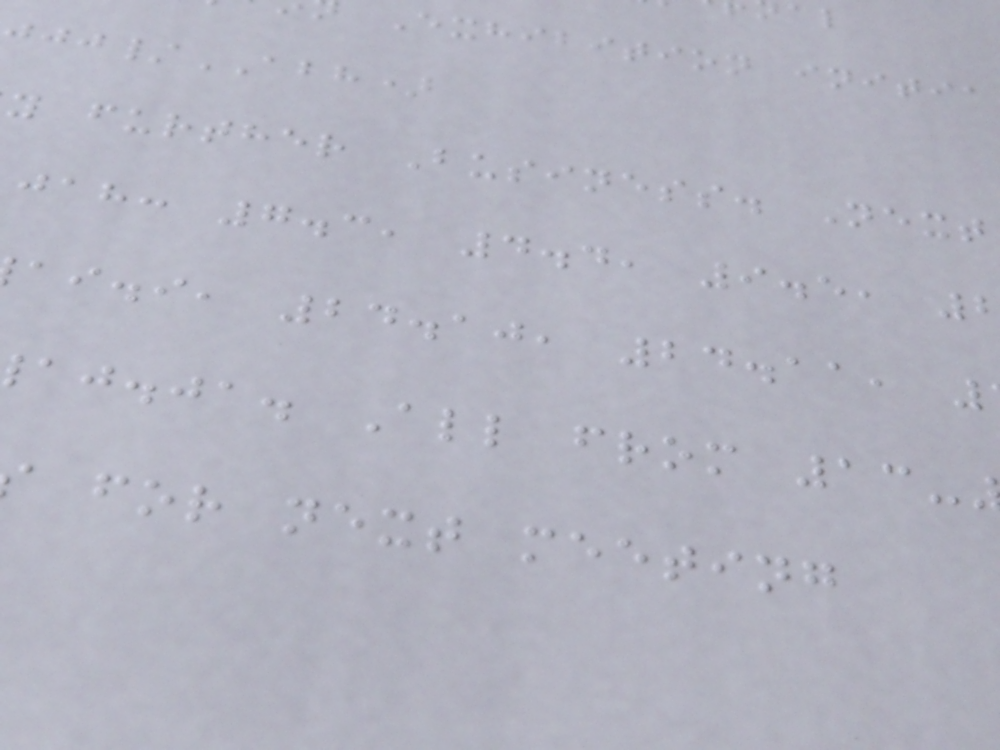Exhibition initia
/ABH)
y further Business. Next
jah: 7.3, 4.4, 9.5,
ai.i, 24.10, 24.11,
aj.ja. All from 13-
for next meeting
